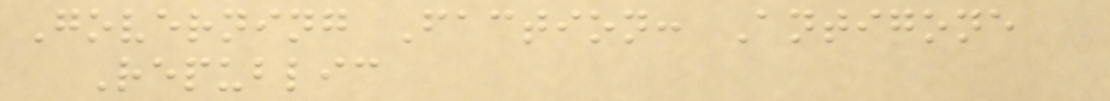Governing Faction: Antigone
Republic
